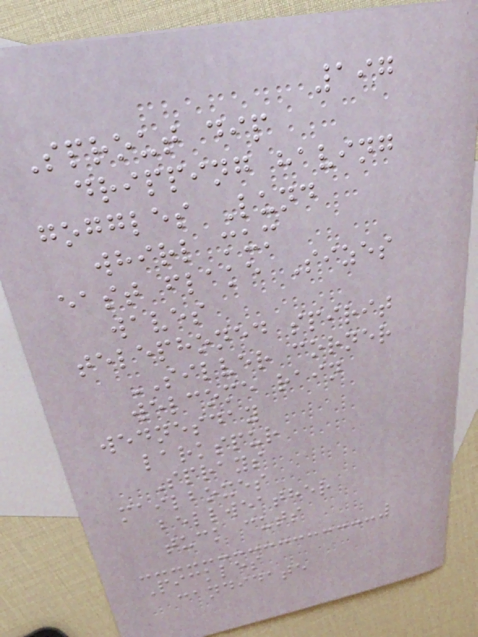197
Sprout dip
dripping having
goggles Lund
whirl mum
east flake Sizes
waves
telephoned spirit
SILVER corner
welcome rain
wednesday
larkspur
Sprays
mailboxes
bellweather
tuck cuts
Pickles
candidate
